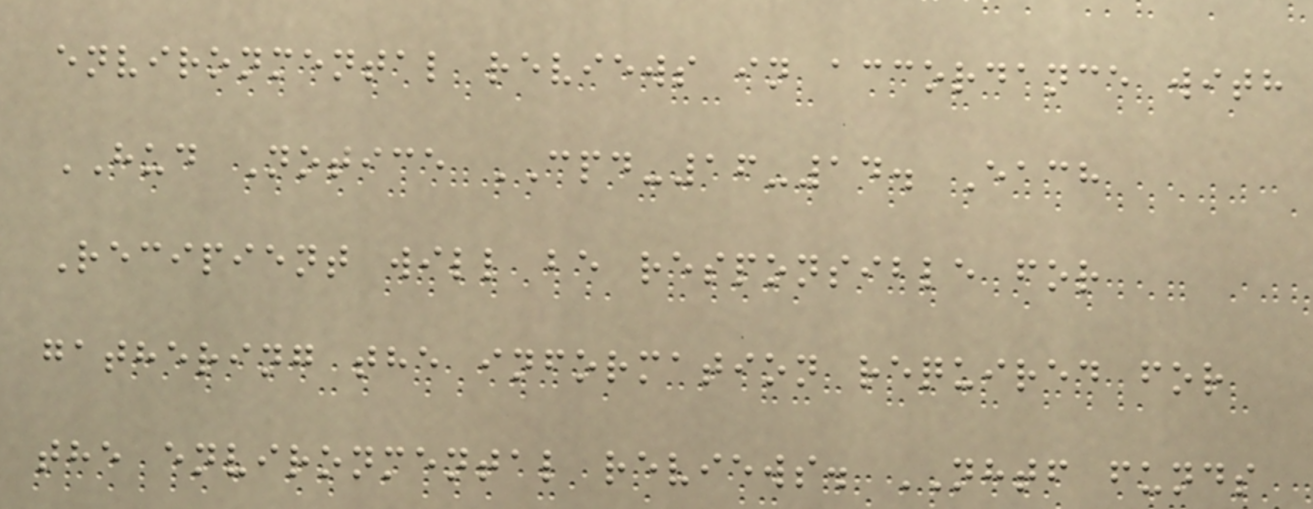environmental reviews in accordance with
HUD Notice CPD-16-14. Each
Recipient will be responsible for
gathering the information required for
the environmental reviews. NHTF funds
